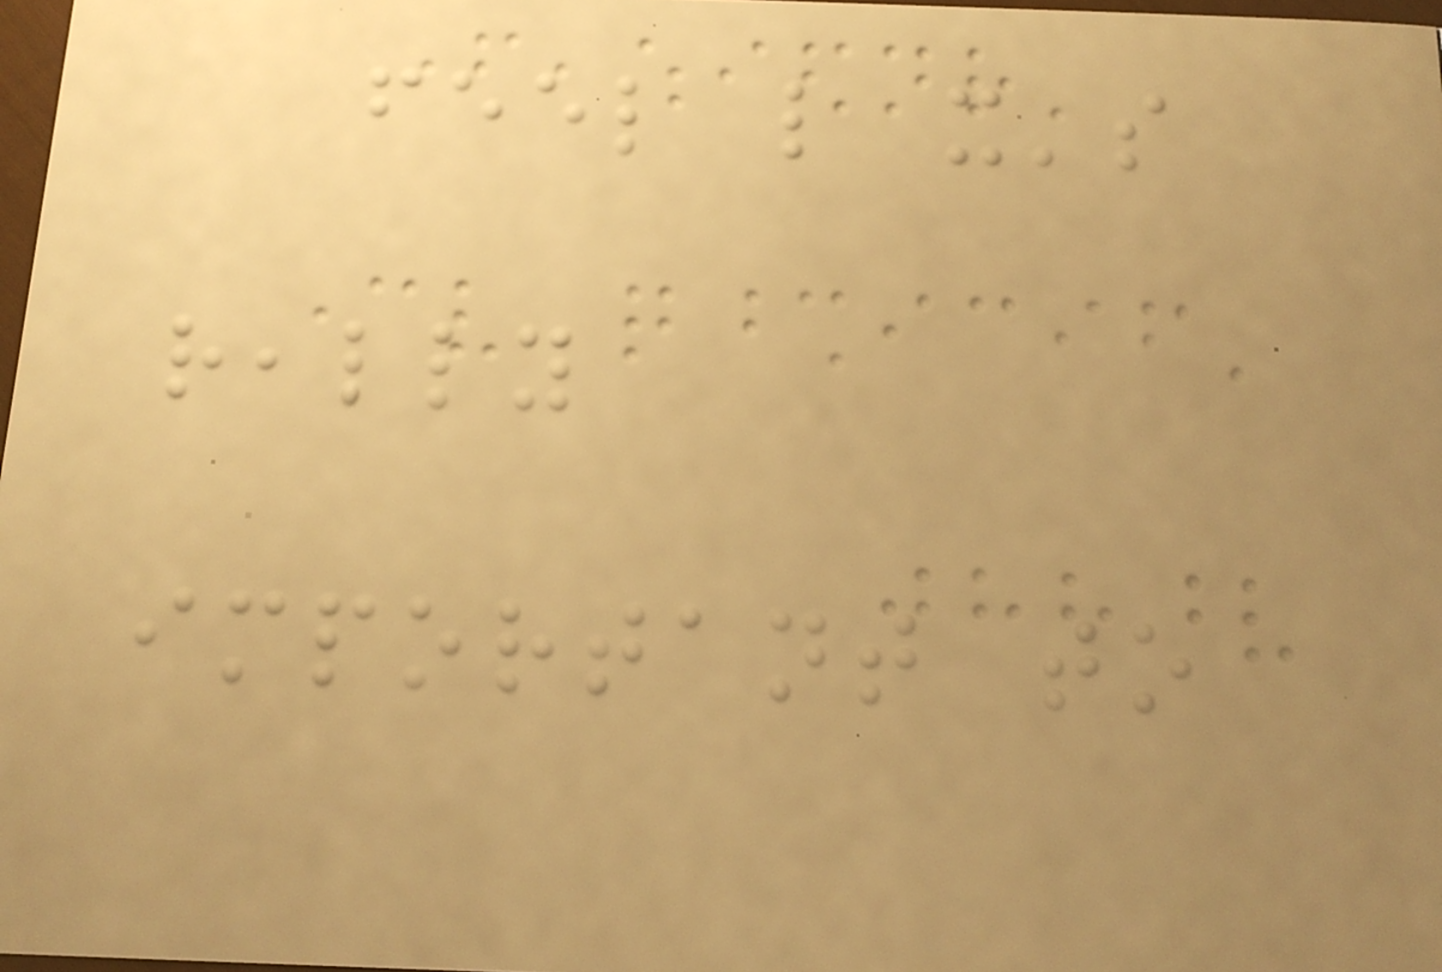feel like it's
really
important to
